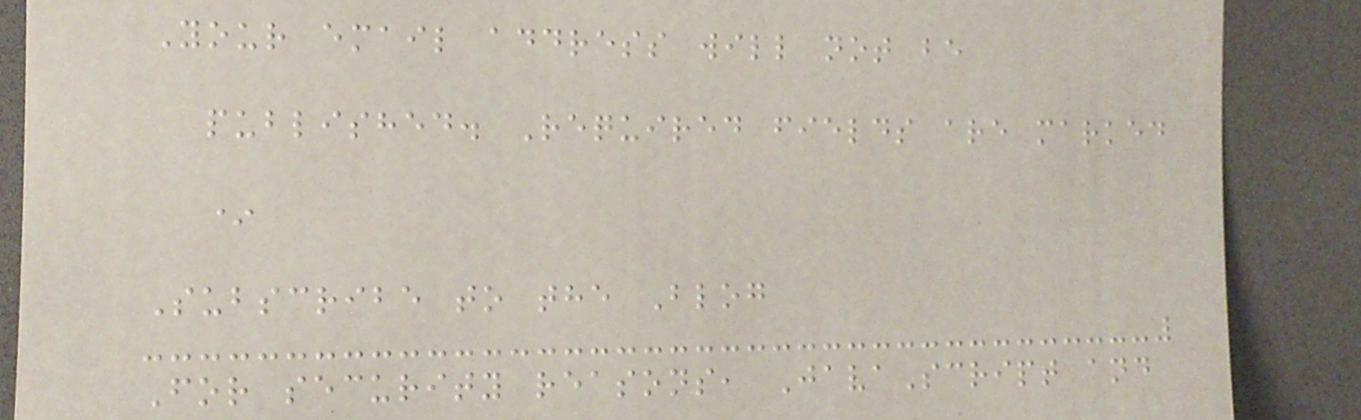Your email address will not be
published. Required fields are marked
*
Subscribe to the Blog
For security reasons, JavaScript and
